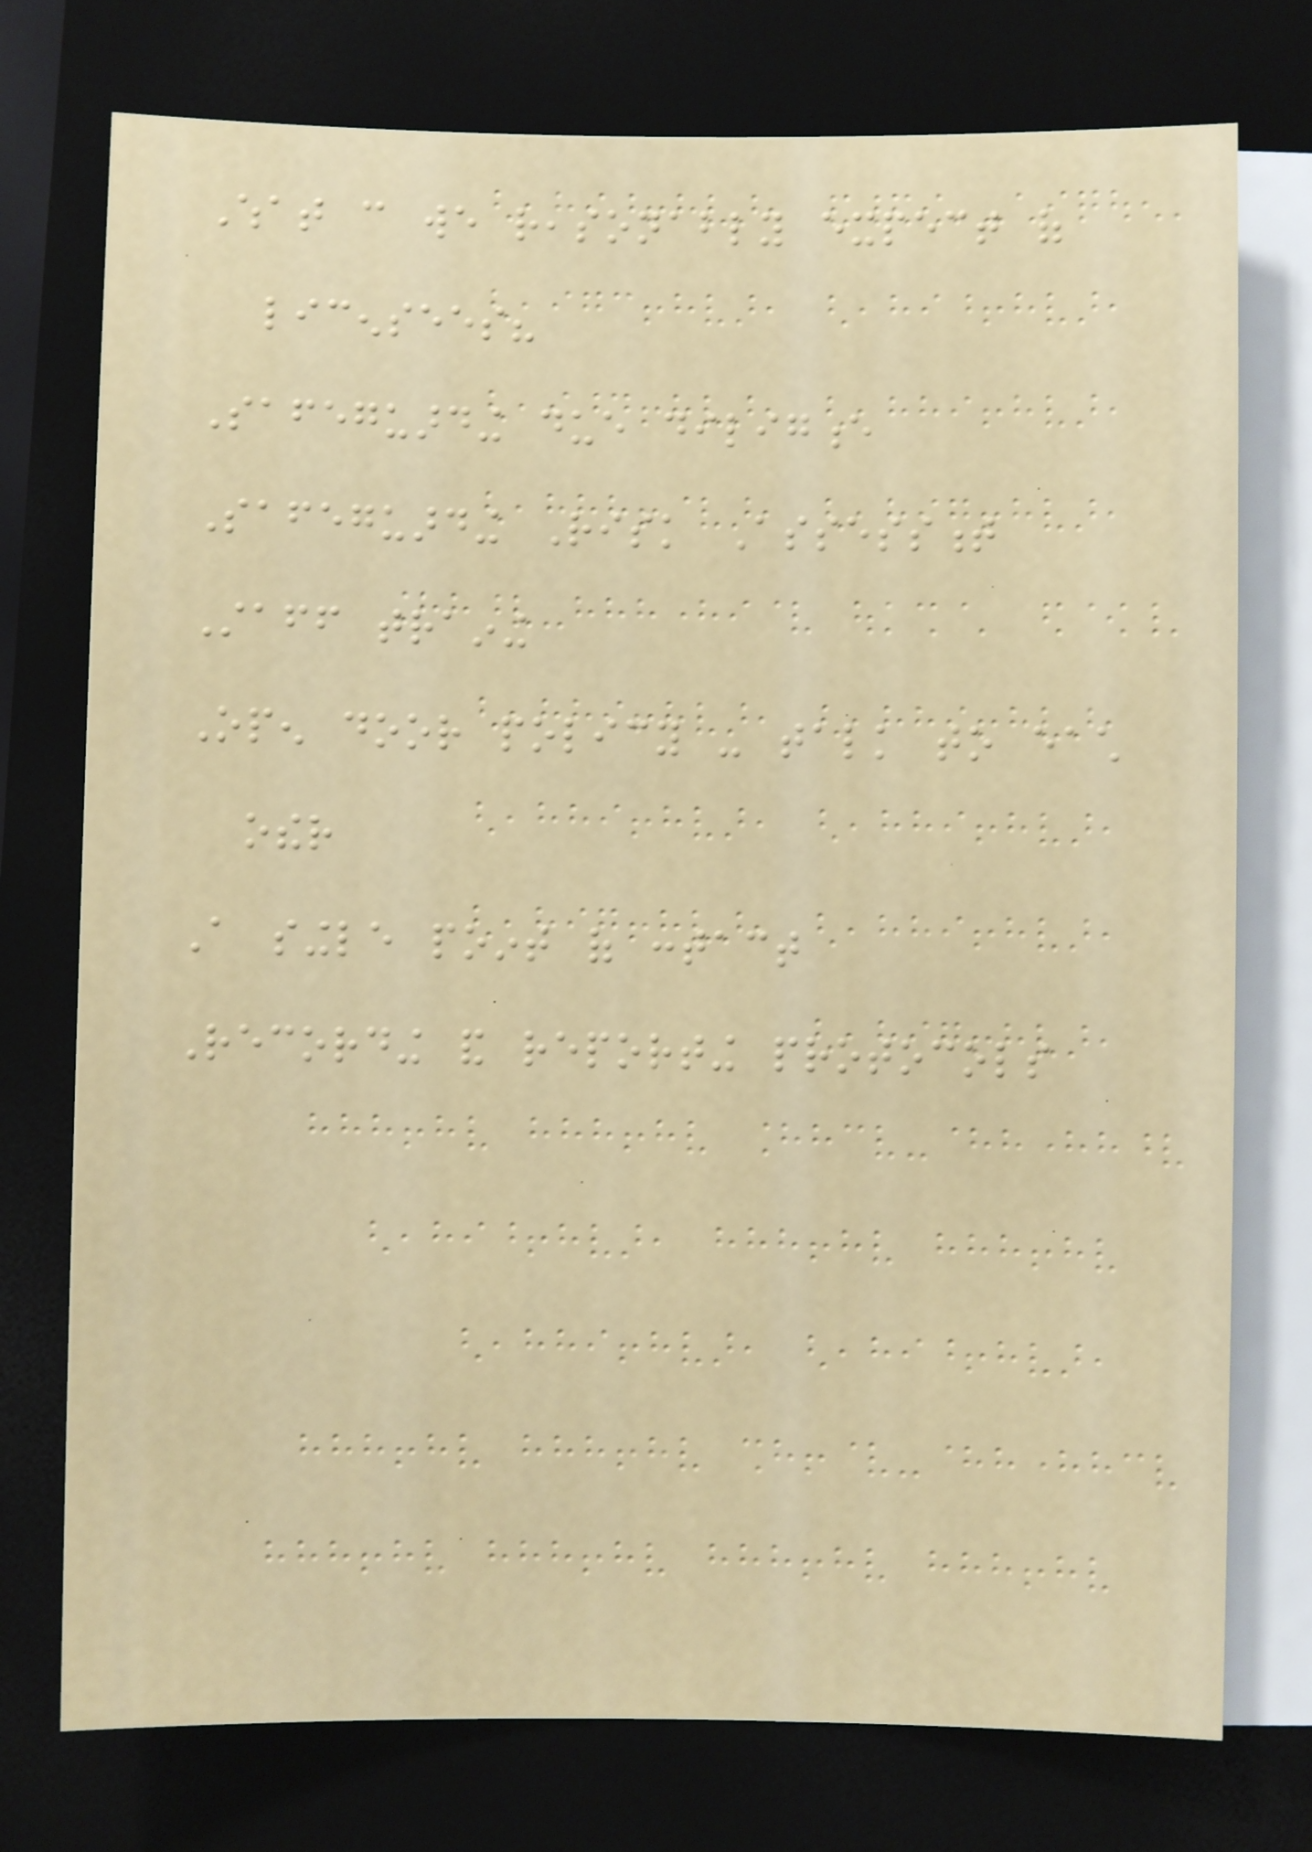What can we reasonably expect of
licensees?
Safeguarding due diligence
Safeguarding Risk Assessment
Staff training
Open door policy - talk to each
other
A single point of contact
Recording and reporting protocols
